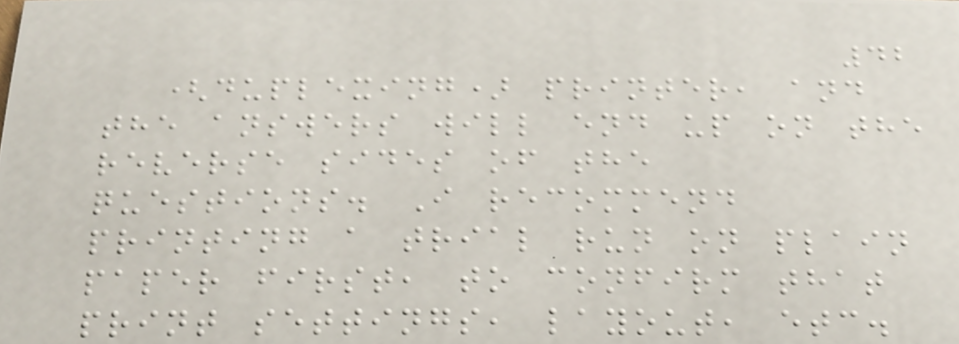42
(duplexing) printer, and
the answers will end up on the
reverse sides of the
questions. I recommend
printing a trial run on plain
paper first, to confirm that
print settings, layout, etc.
